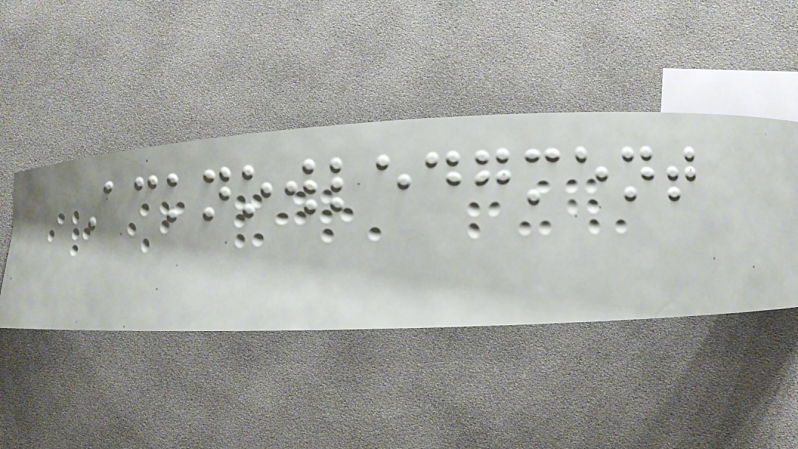Acknowledgment
